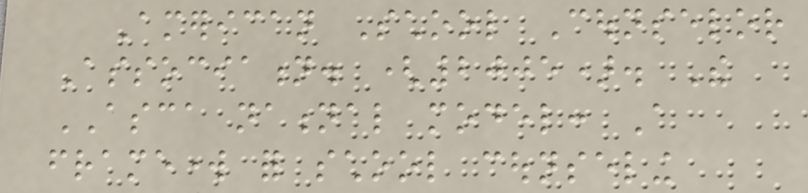American School Counselor
Association. (2005). The
ASCA national model: A
framework for school counseling
